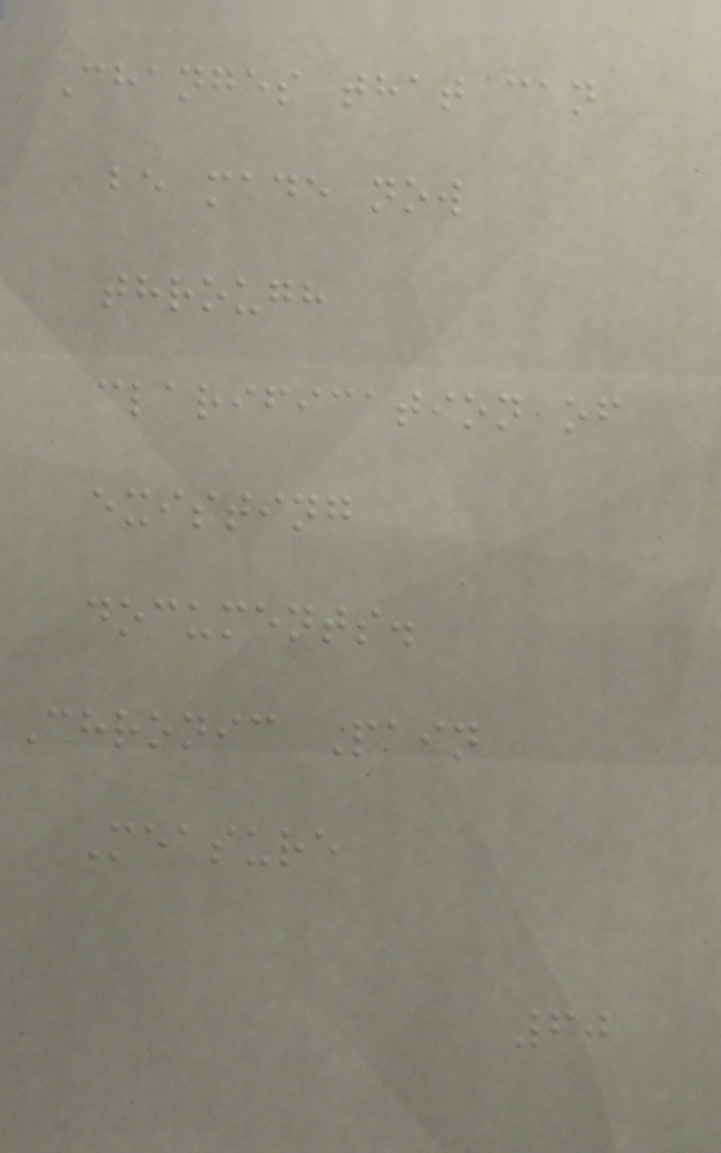Changes that can
be made now
through
clarification of
existing
documents.
Chronic Pain
Measure
60
